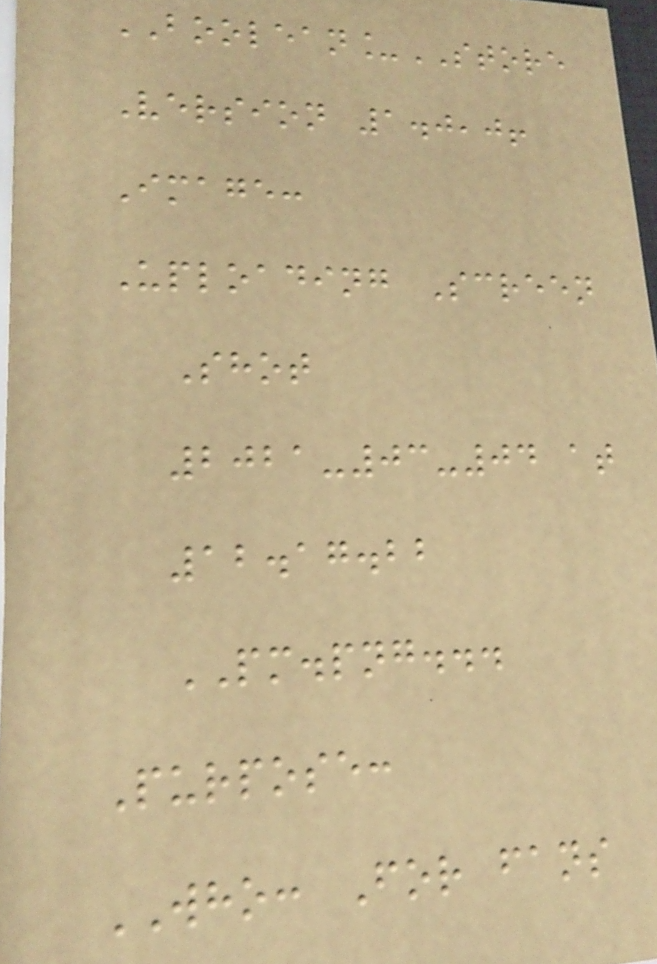BOOLEAN_STORE
Version 1.0,0!
Image:
Uploading Screen
Shot
2021-03-04 at
12.17.22
PM.png...
Purpose:
WHO: For fans
